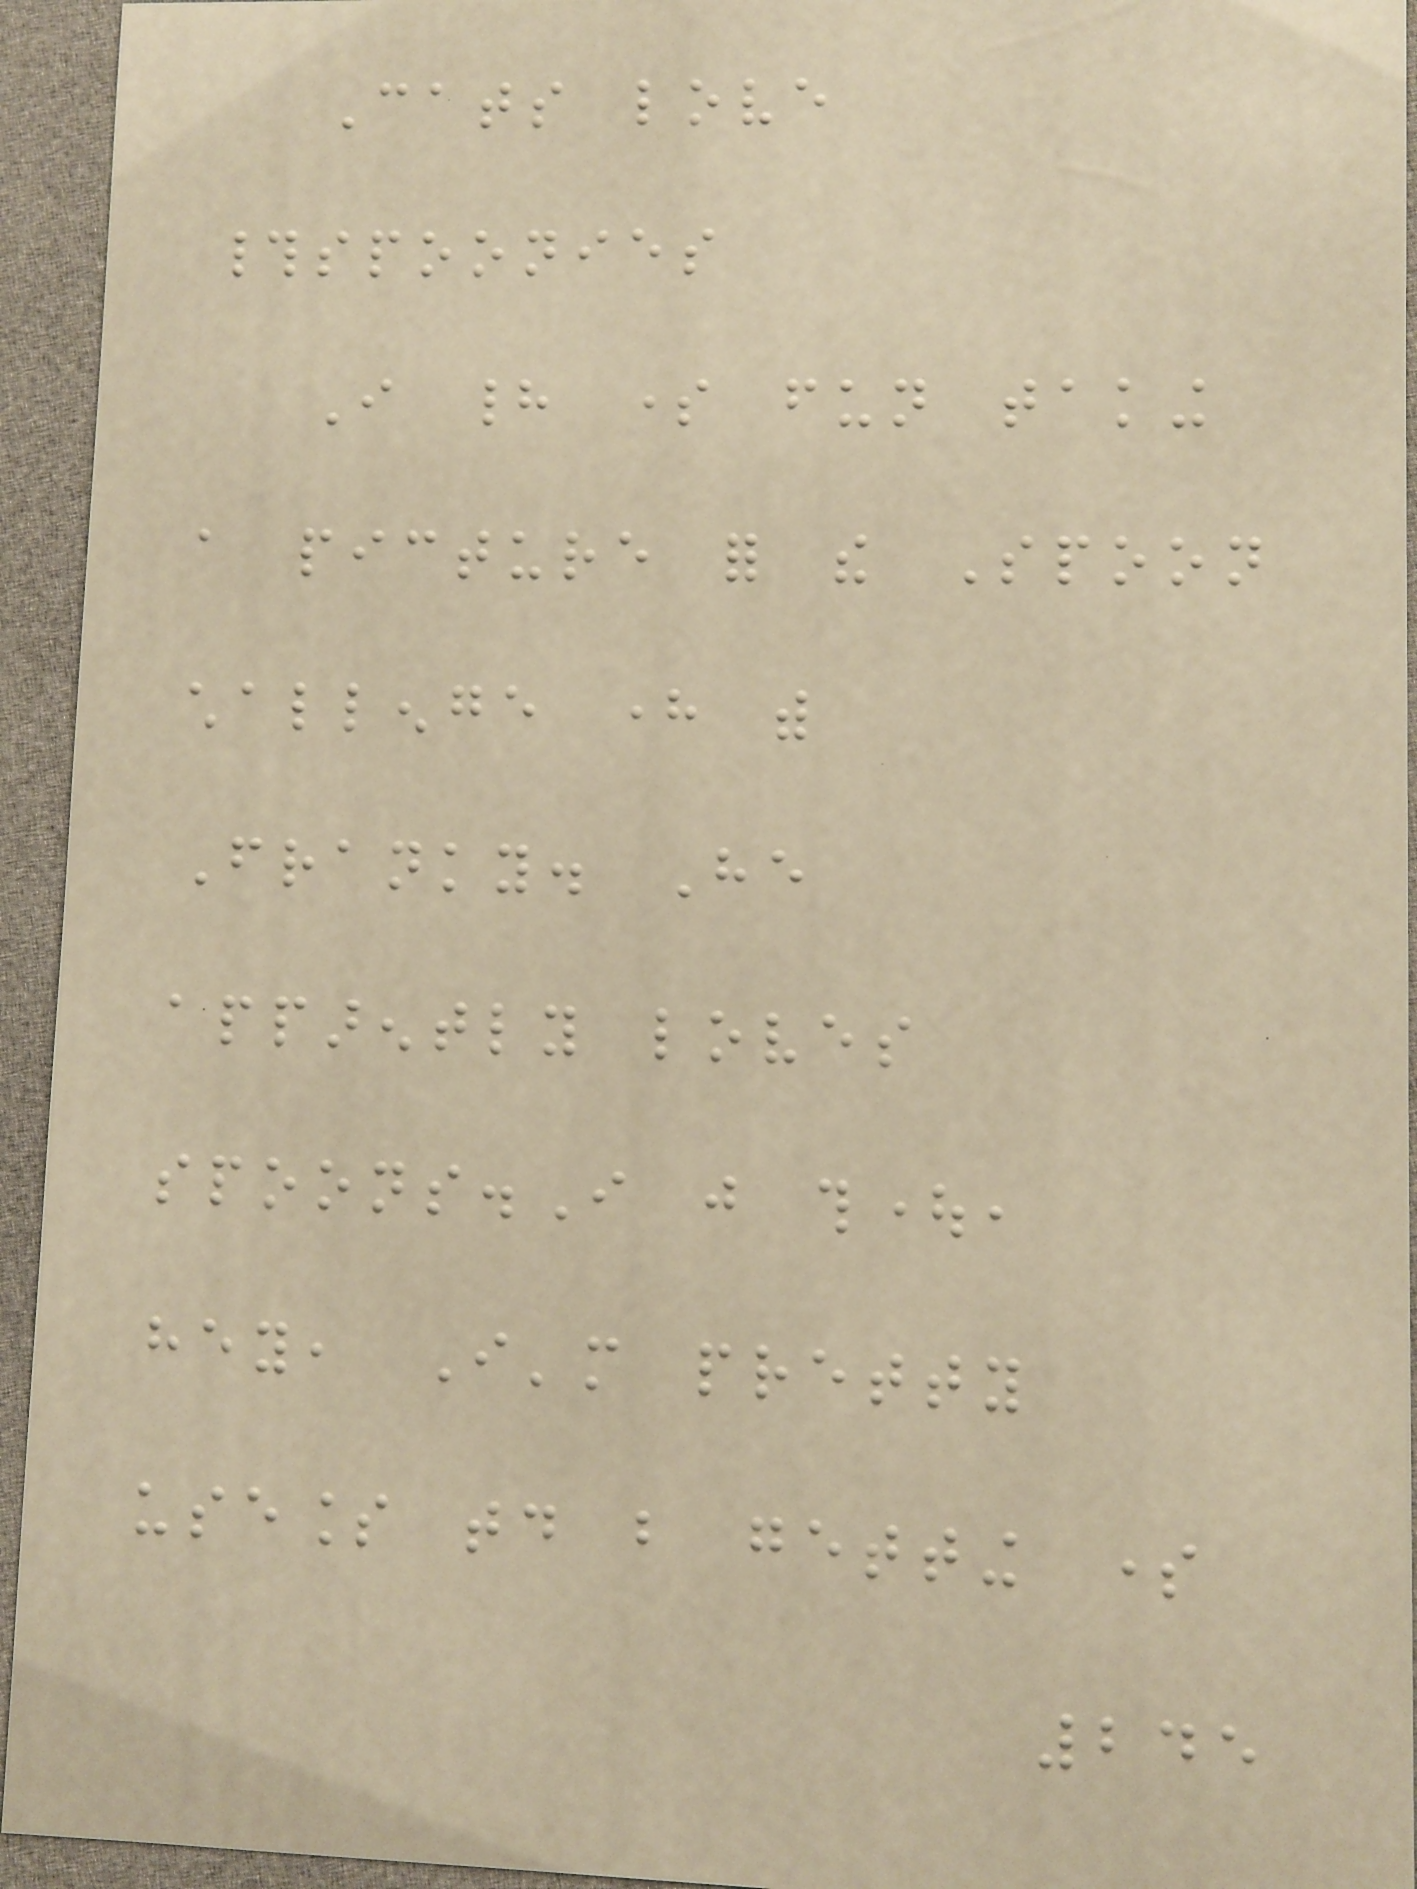Cats love
#spoonies
I had some fun taking
a picture for the Spoon
challenge here with
Franky. He
apparently loves
spoons.I just thought,
hey, I'm pretty
useless today but getting some
245
